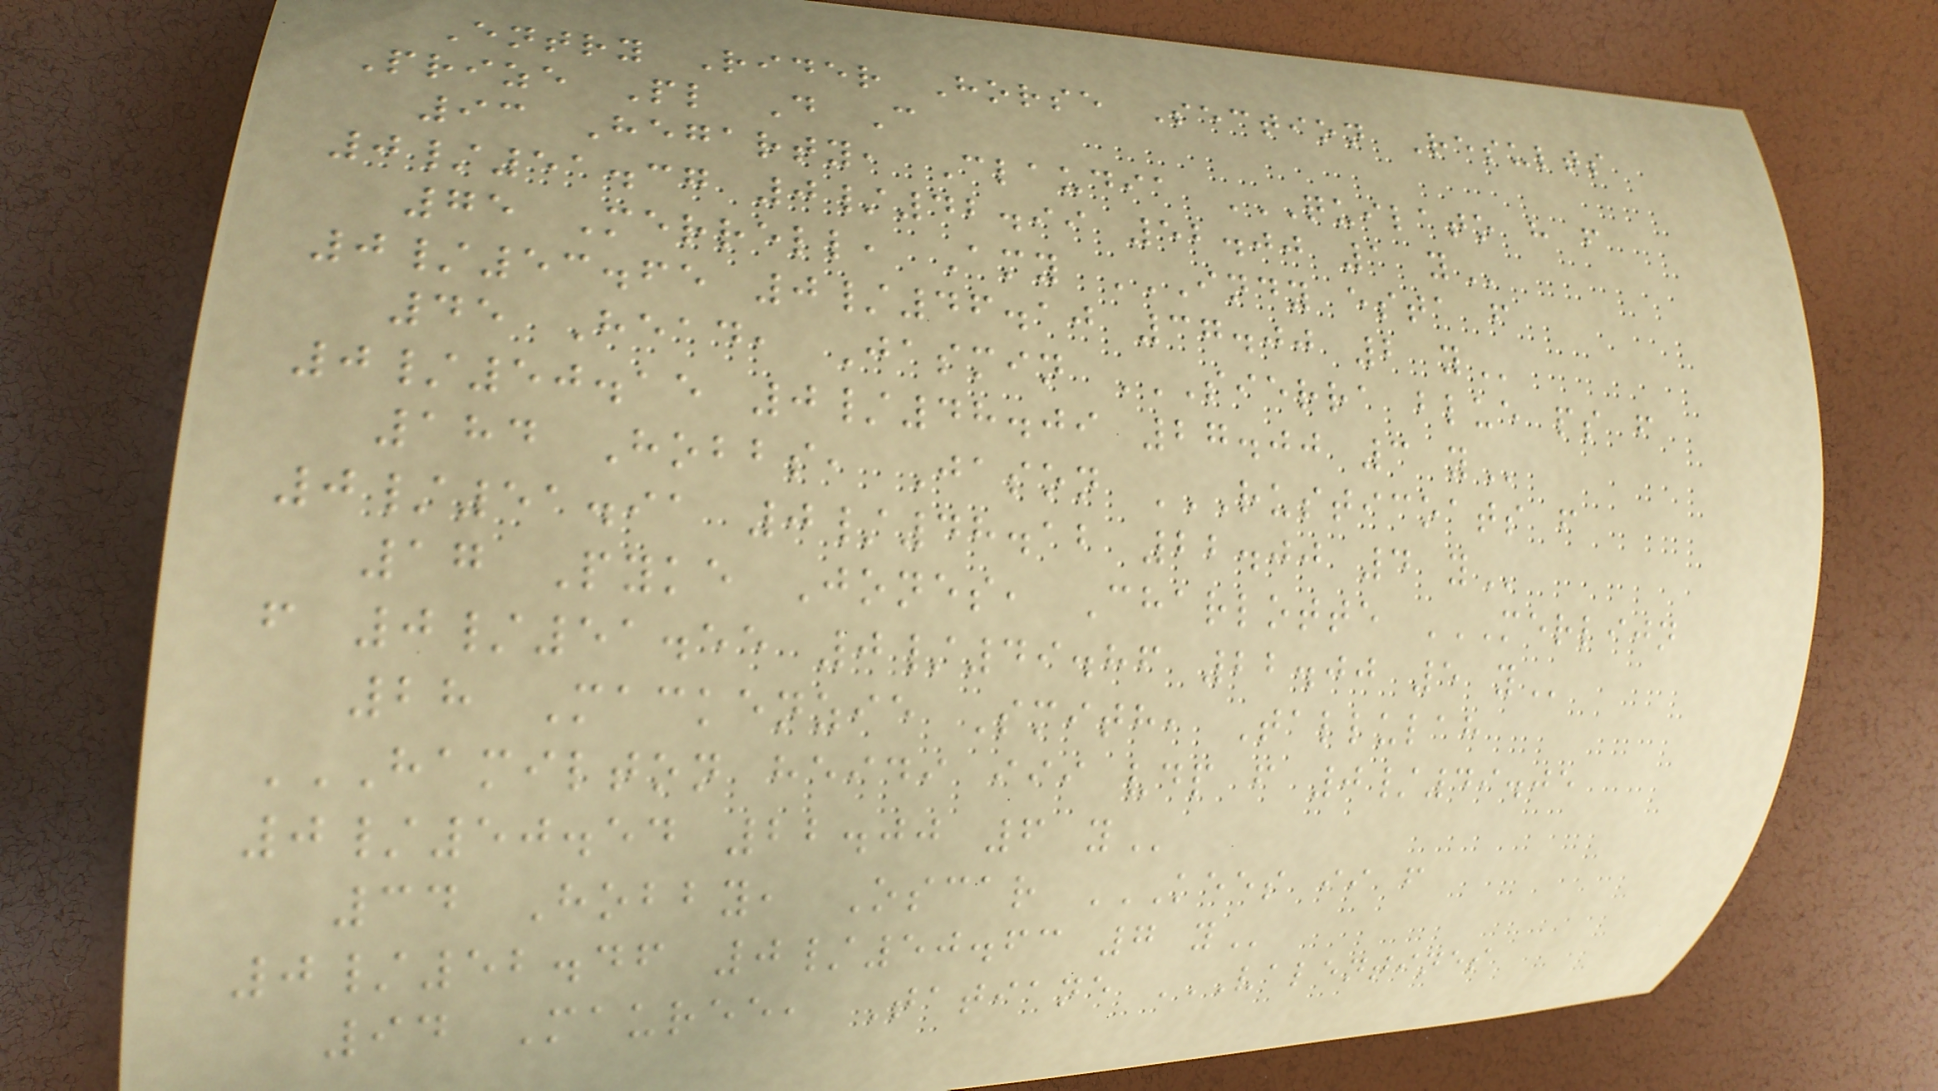Entry Rider Horse Section Results
Prize Pl D C
93 Hegarty, Claudia QUILATO H F
0/51.37 0/42.99 52.00 1 Y
75 Merrell, Amy INDY ESTA F
0/53.65 0/46.10 37.00 2 Y
45 Head, Jasmin SIERRA BLUE PS F
0/50.15 0/48.09 27.00 3 Y
184 Hobbs, Jason RUSTICOATS F
0/51.91 0/48.12 22.00 4 Y
17 Pyke Jones, Charlotte MERLIJN
F 0/51.55 0/49.86 22.00 5 Y
28 Mackenzie Smith, Tallulah
HAMILTON HEIDI III VDP F 0/49.05
0/50.54 22.00 6 Y
34 Hobby, Oscar KEES II F
0/52.46 0/50.63 7 Y
94 Mauree, Tatiane VALENTINES
